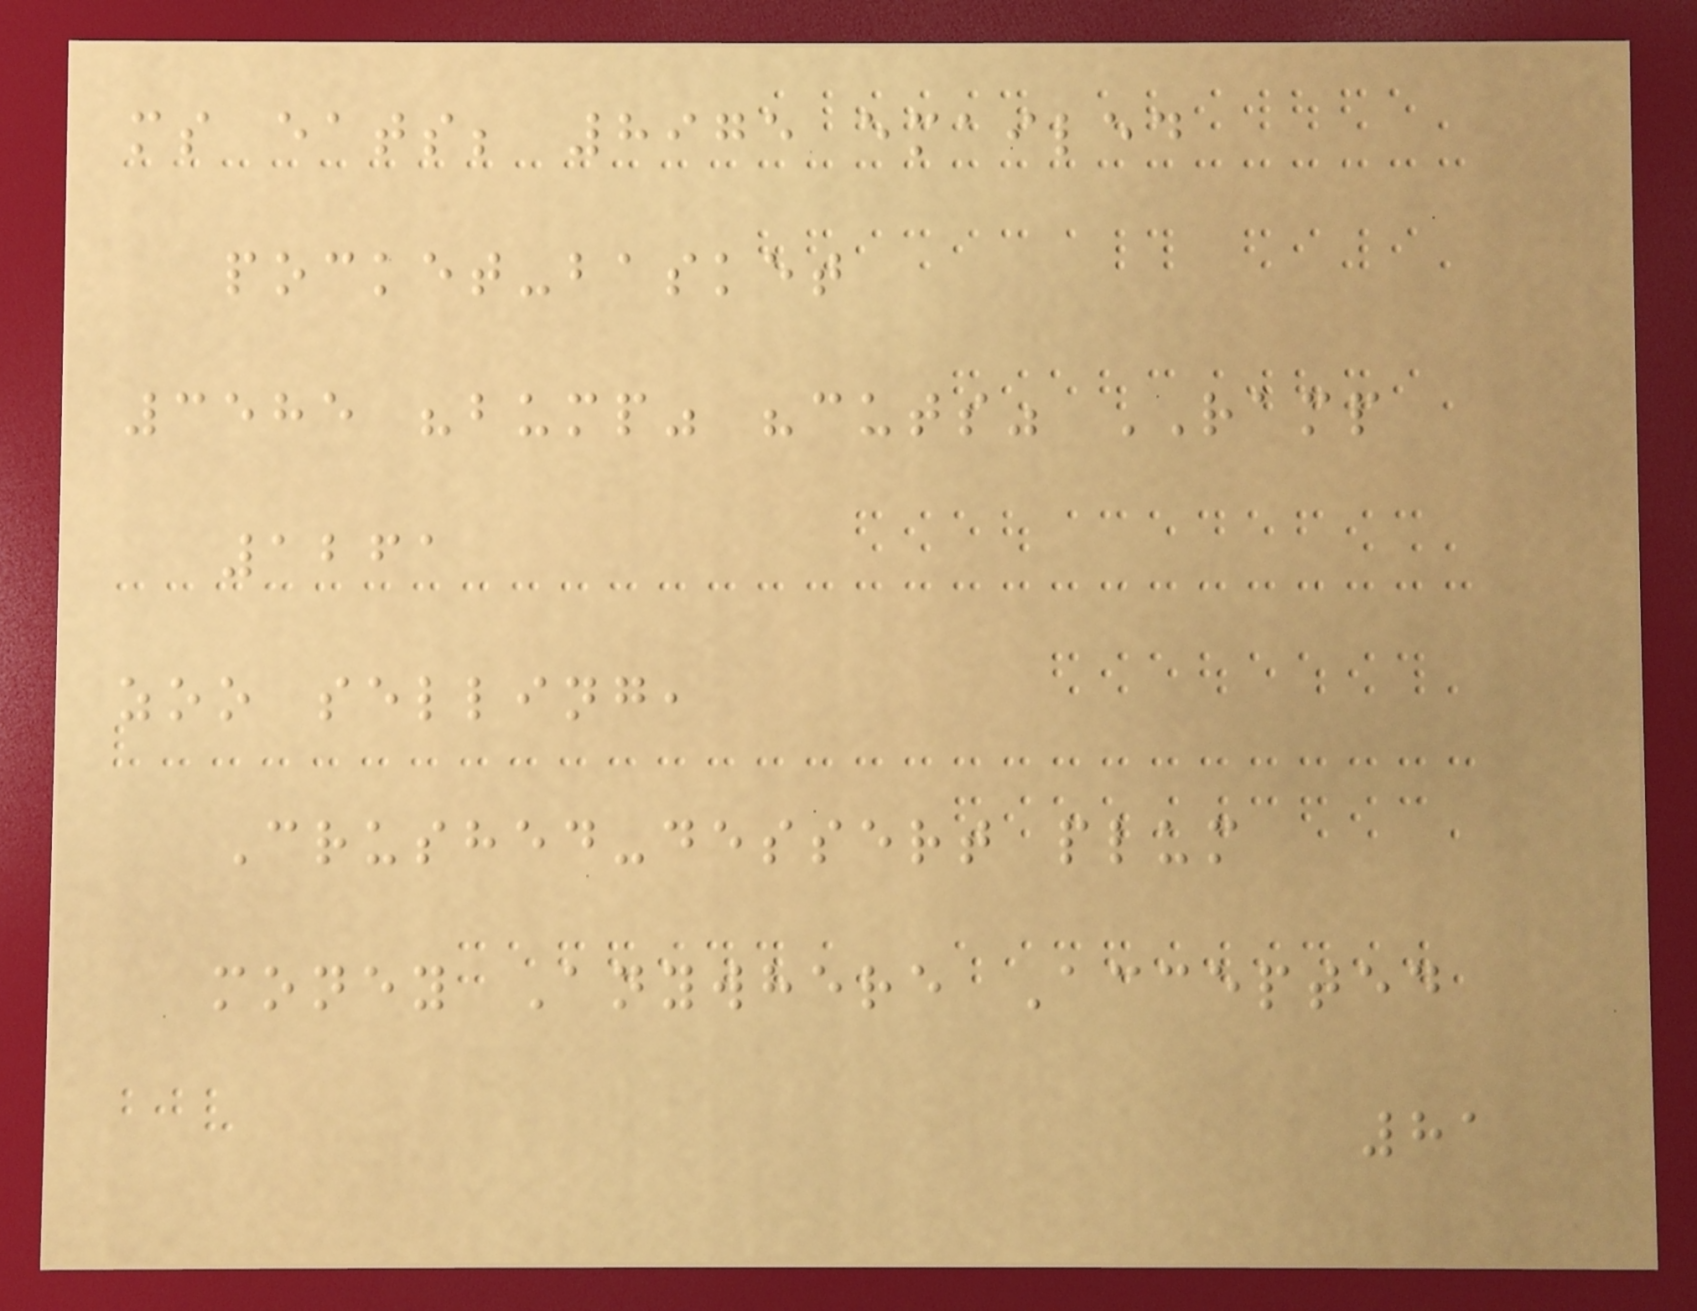ms eats; 8975 emailed
pocket-basket
3585 "bump" "cuts" RAMP
1261
zoo selling,
Crushed-dessert plum
money Anywhere Accepted
81
